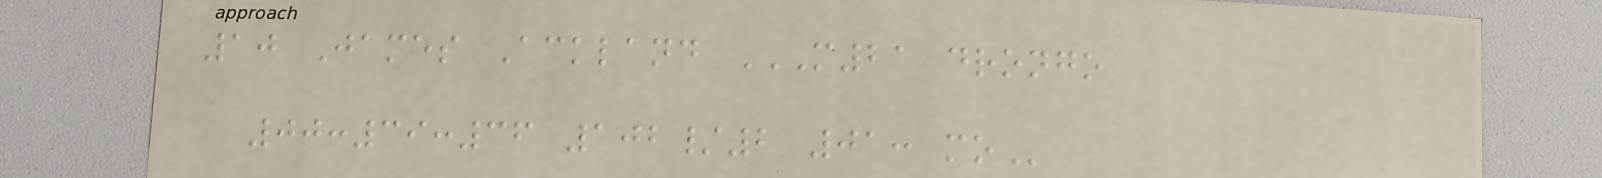10 James Ackland M21 DRONGO
00:39:36 102/2 01: MO
